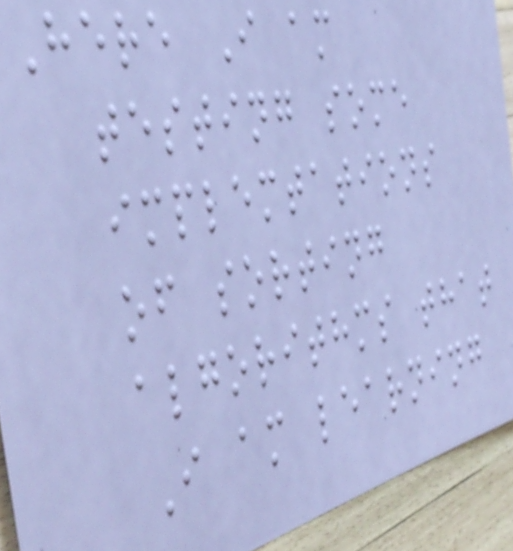Here I am
testing some
implemtations
of sorting
algorithms that
I am learning
